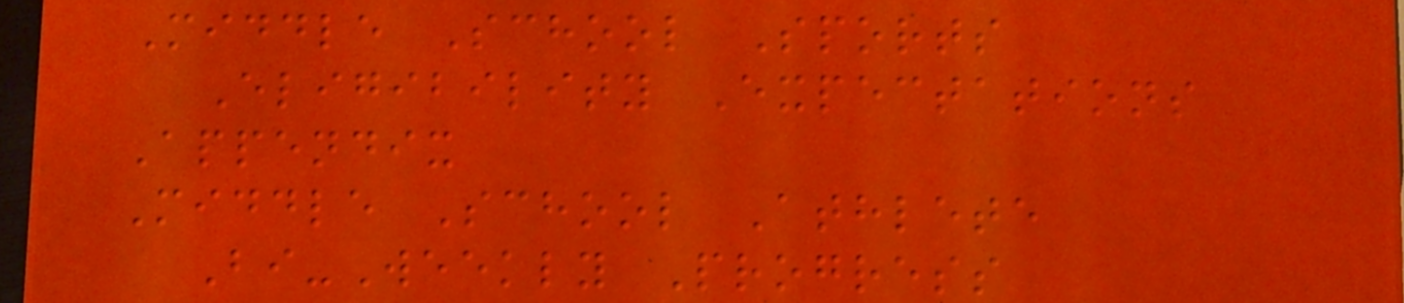Middle School Sports
Eligibility Expectations
Appendix
Middle School Athlete
Bi-Weekly Progress
